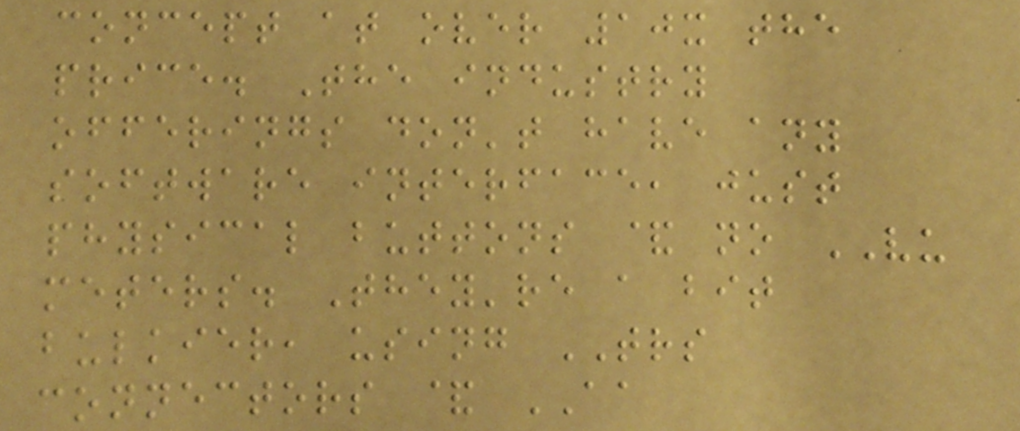concept at over 10x the
price. The industry
offerings don't have any
software interface, just
physical buttons & no VU
meters. They're a bit
bulkier, using TRS
connectors & AA
